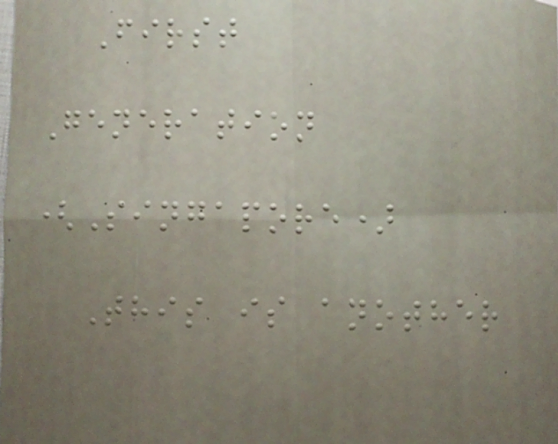First
Generation
(Singapore)
This is another
